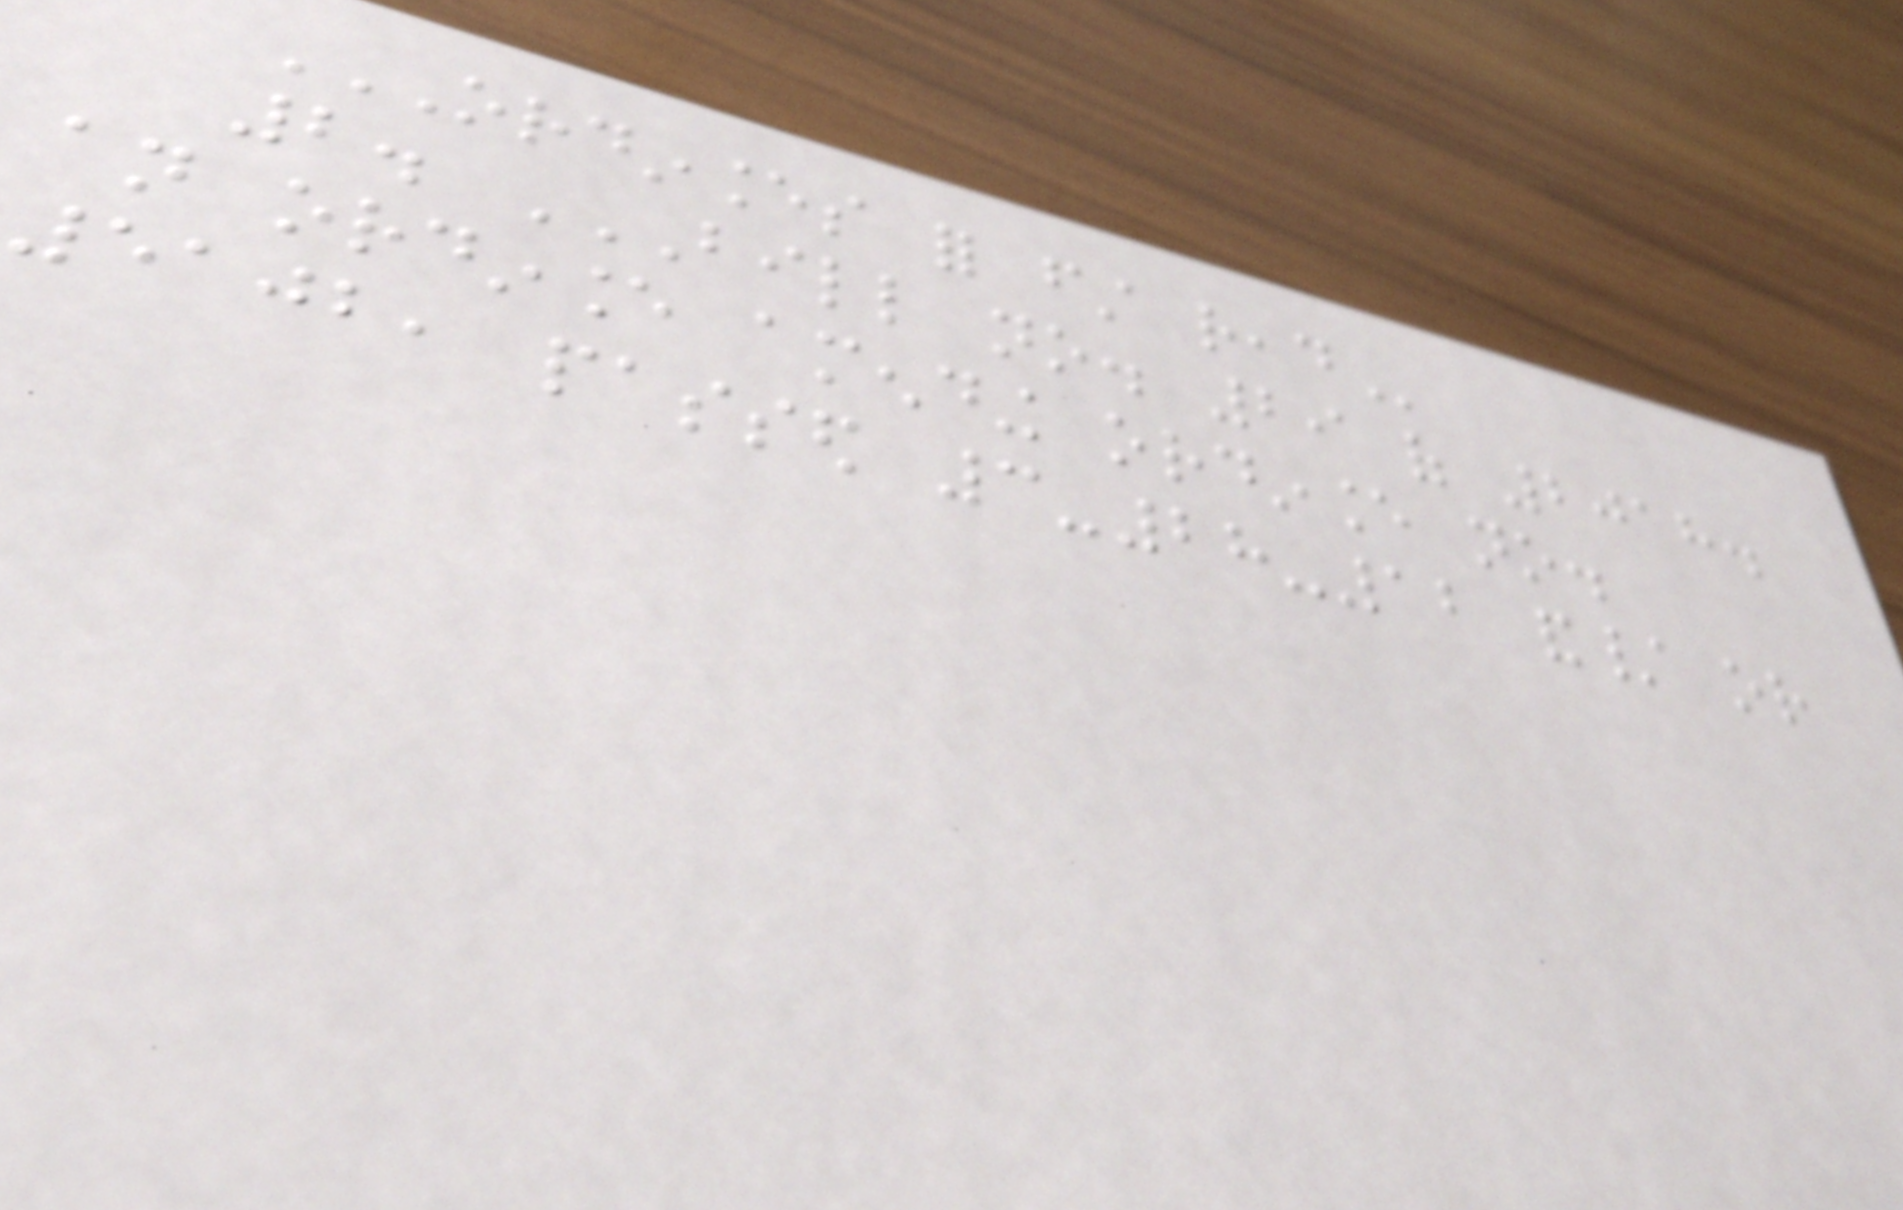ORDINANCES FOR FIRST READ
2. BILL NO. 29 OF 2018.
AN ORDINANCE AMENDING ORDINANCE NO.
5102, PASSED 3-28-12 AND/ OR
